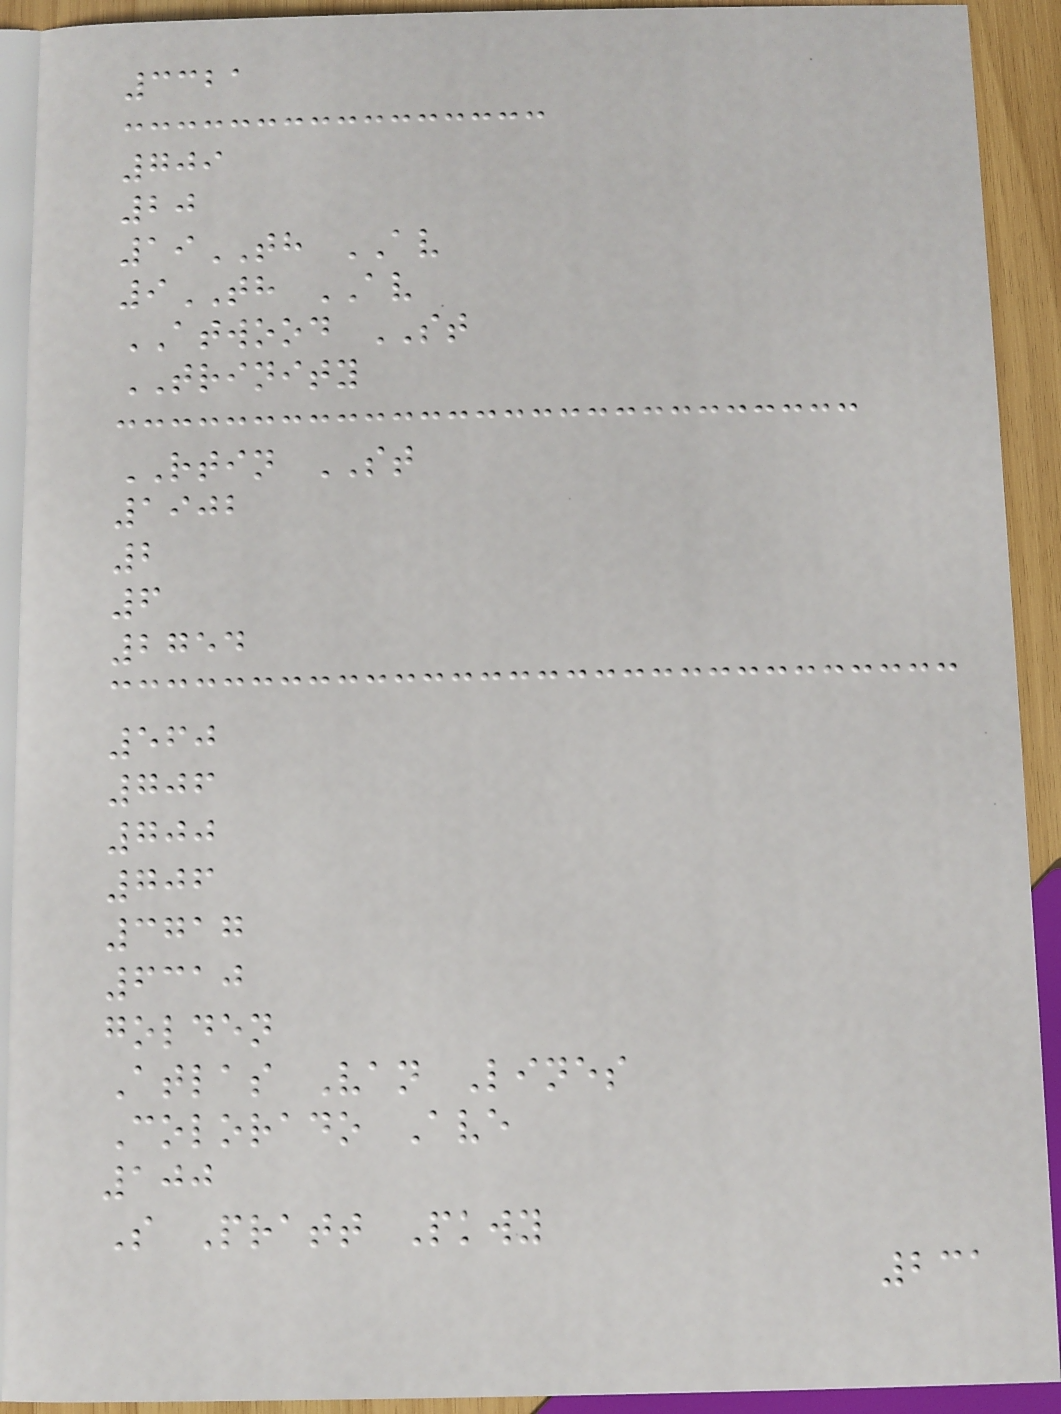3321
709
20
19TH AV
9TH AV
ATWOOD ST
TRINITY
RTIN ST
1902
2
6
2754
560
706
700
706
3717
6310
golden
Atlas Van Lines
Colorado Ave
100
S Pratt Pkwy
231
